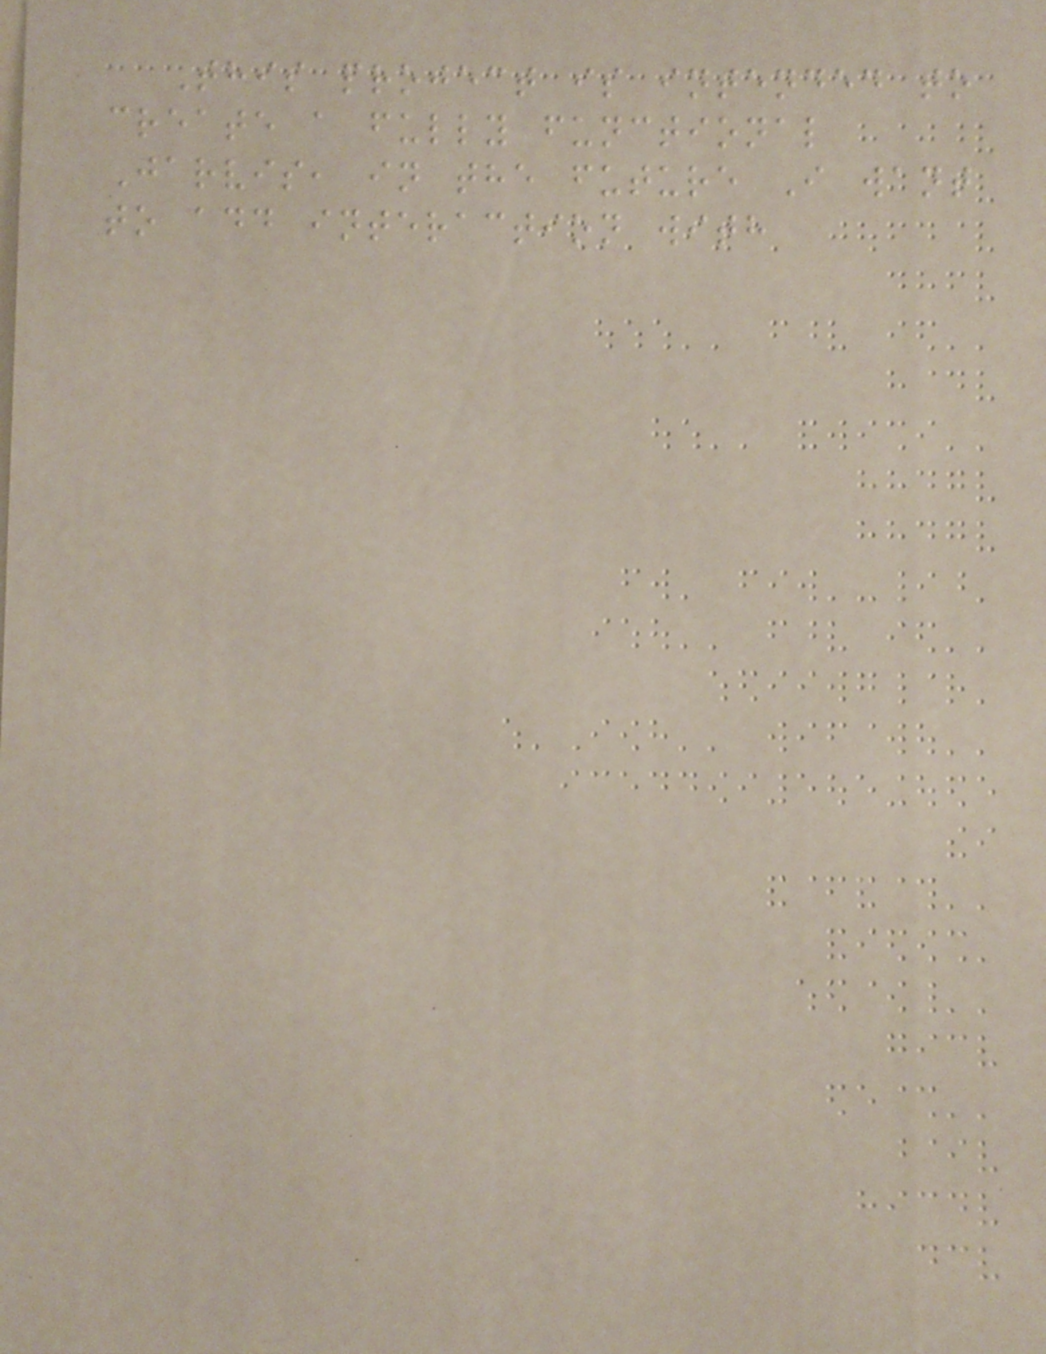This project is intended to
create a fully functional
Jarvis, in the future I want
to add interaction with
